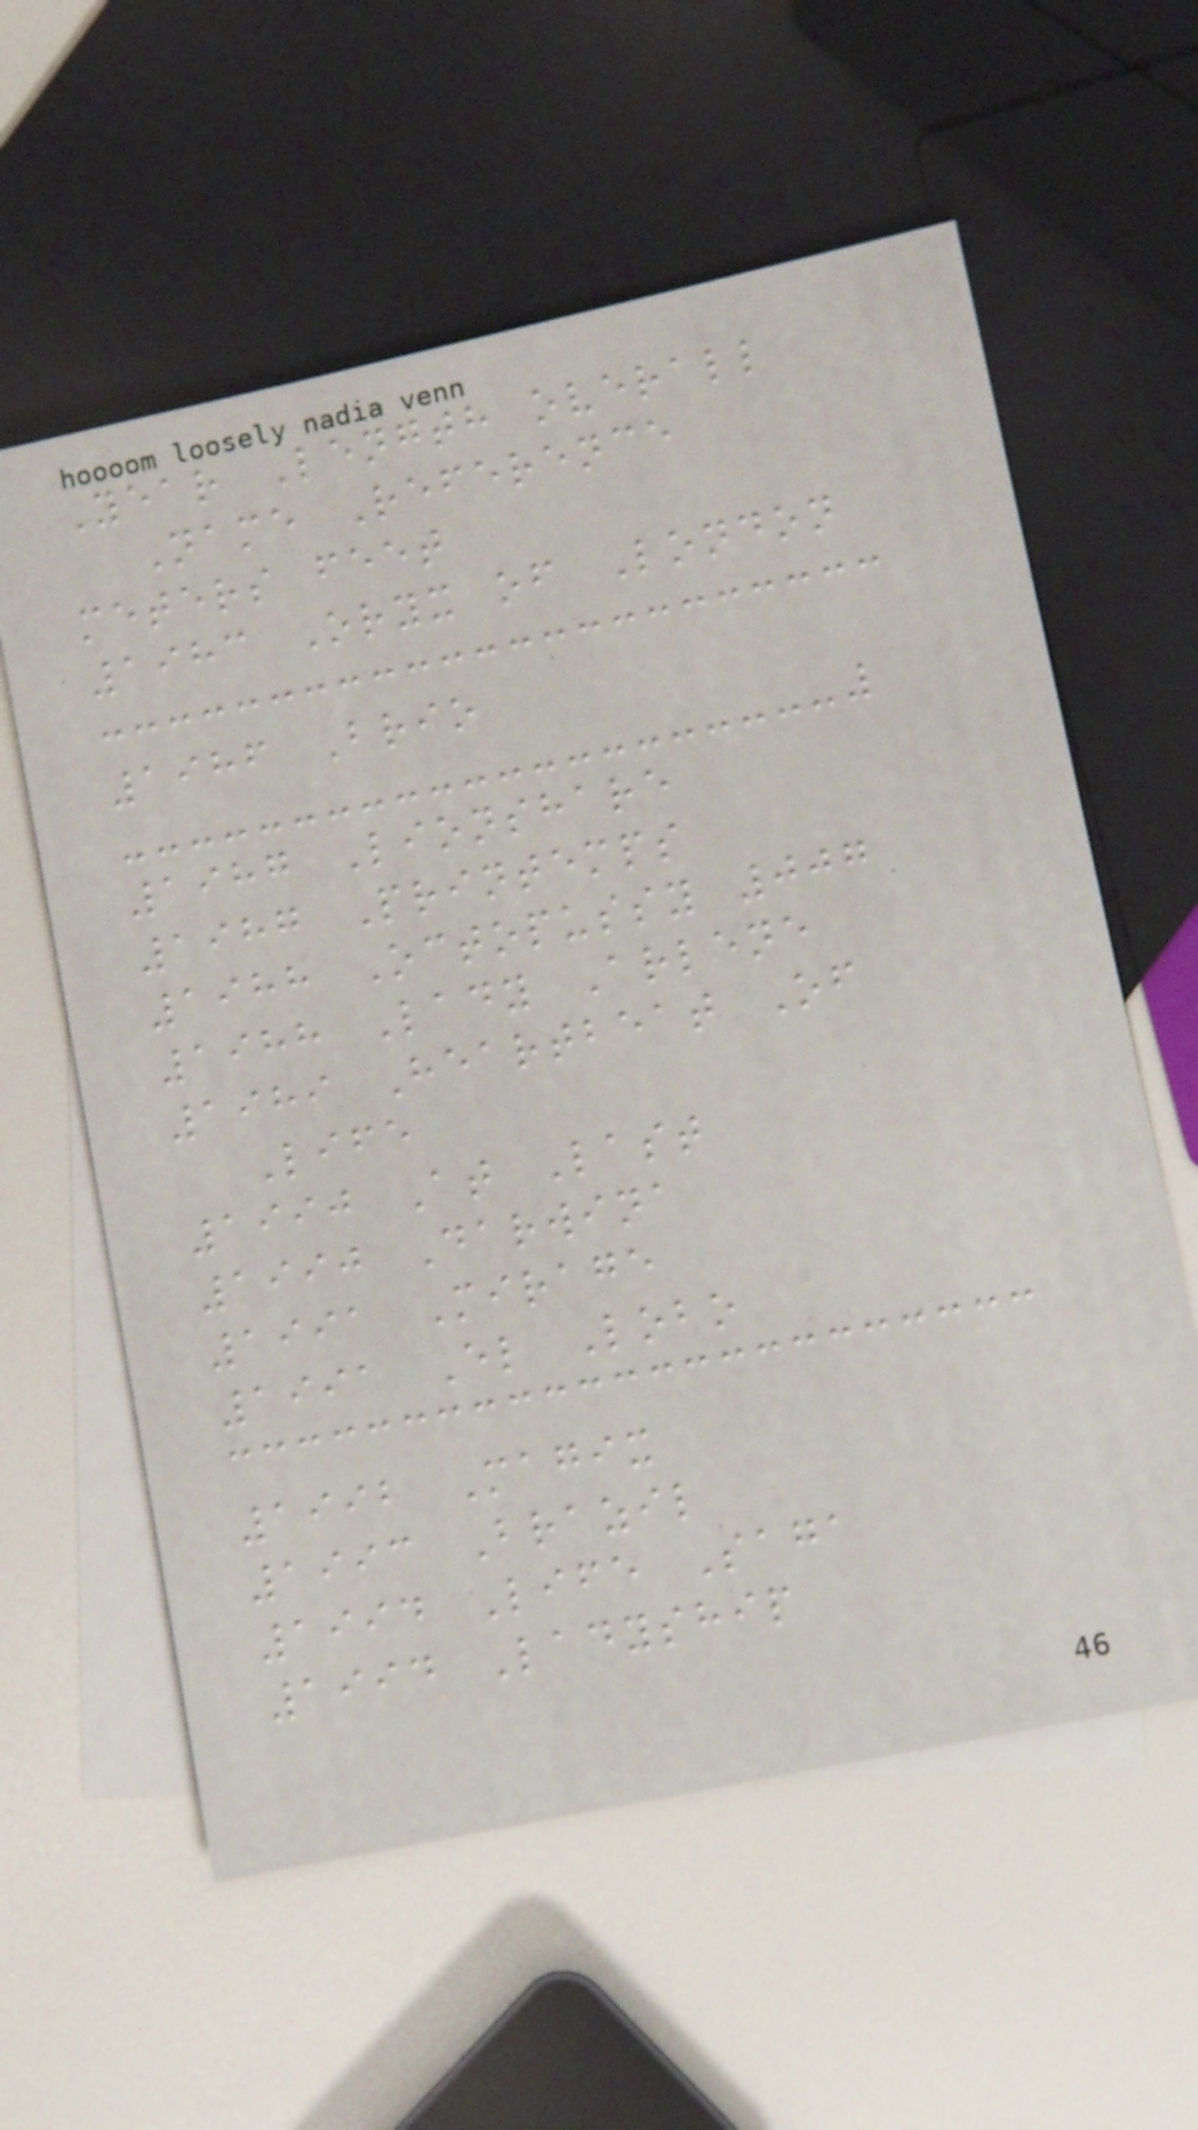Year Length overall
Name Reference
meters feet
1983 Oryx of London
1986 Brio
1987 Lionshare
1987 Printemps
1988 Octopussy 007
1988 Lady Arlene
1989 Heartbeat Of
Life
1990 At Last
1990 Darwina
1991 Mirage
1991 El Lobo
1992 Magix
1993 Brazil
1994 Life Saga
1994 Ladyship
